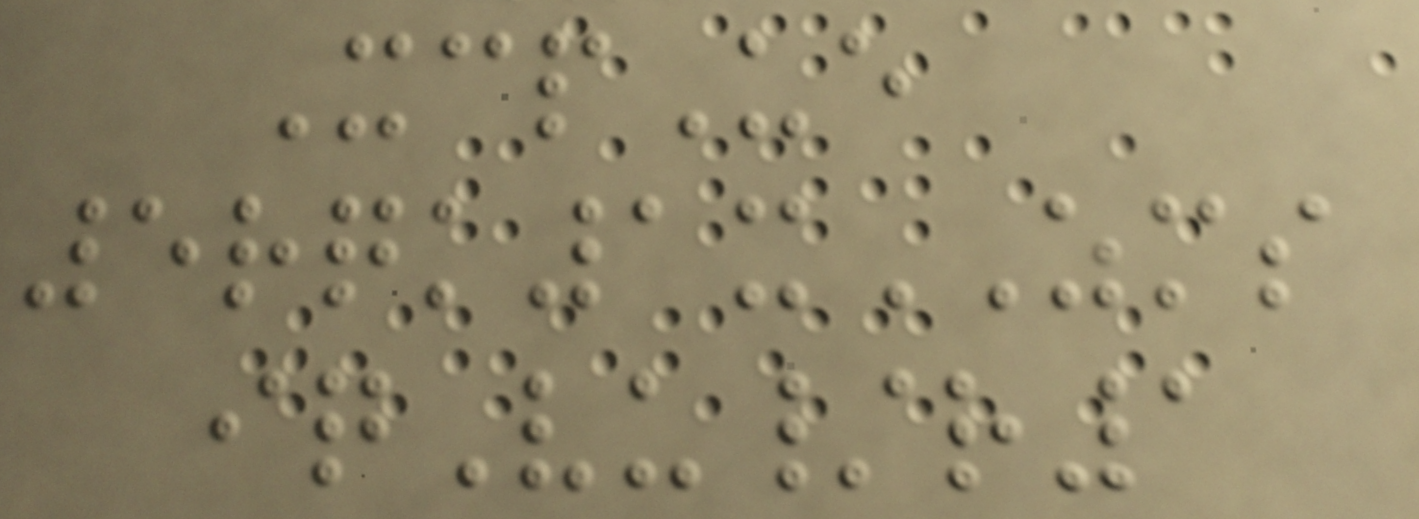XcpUe
5rqk1xZMS
iqVu/r1
